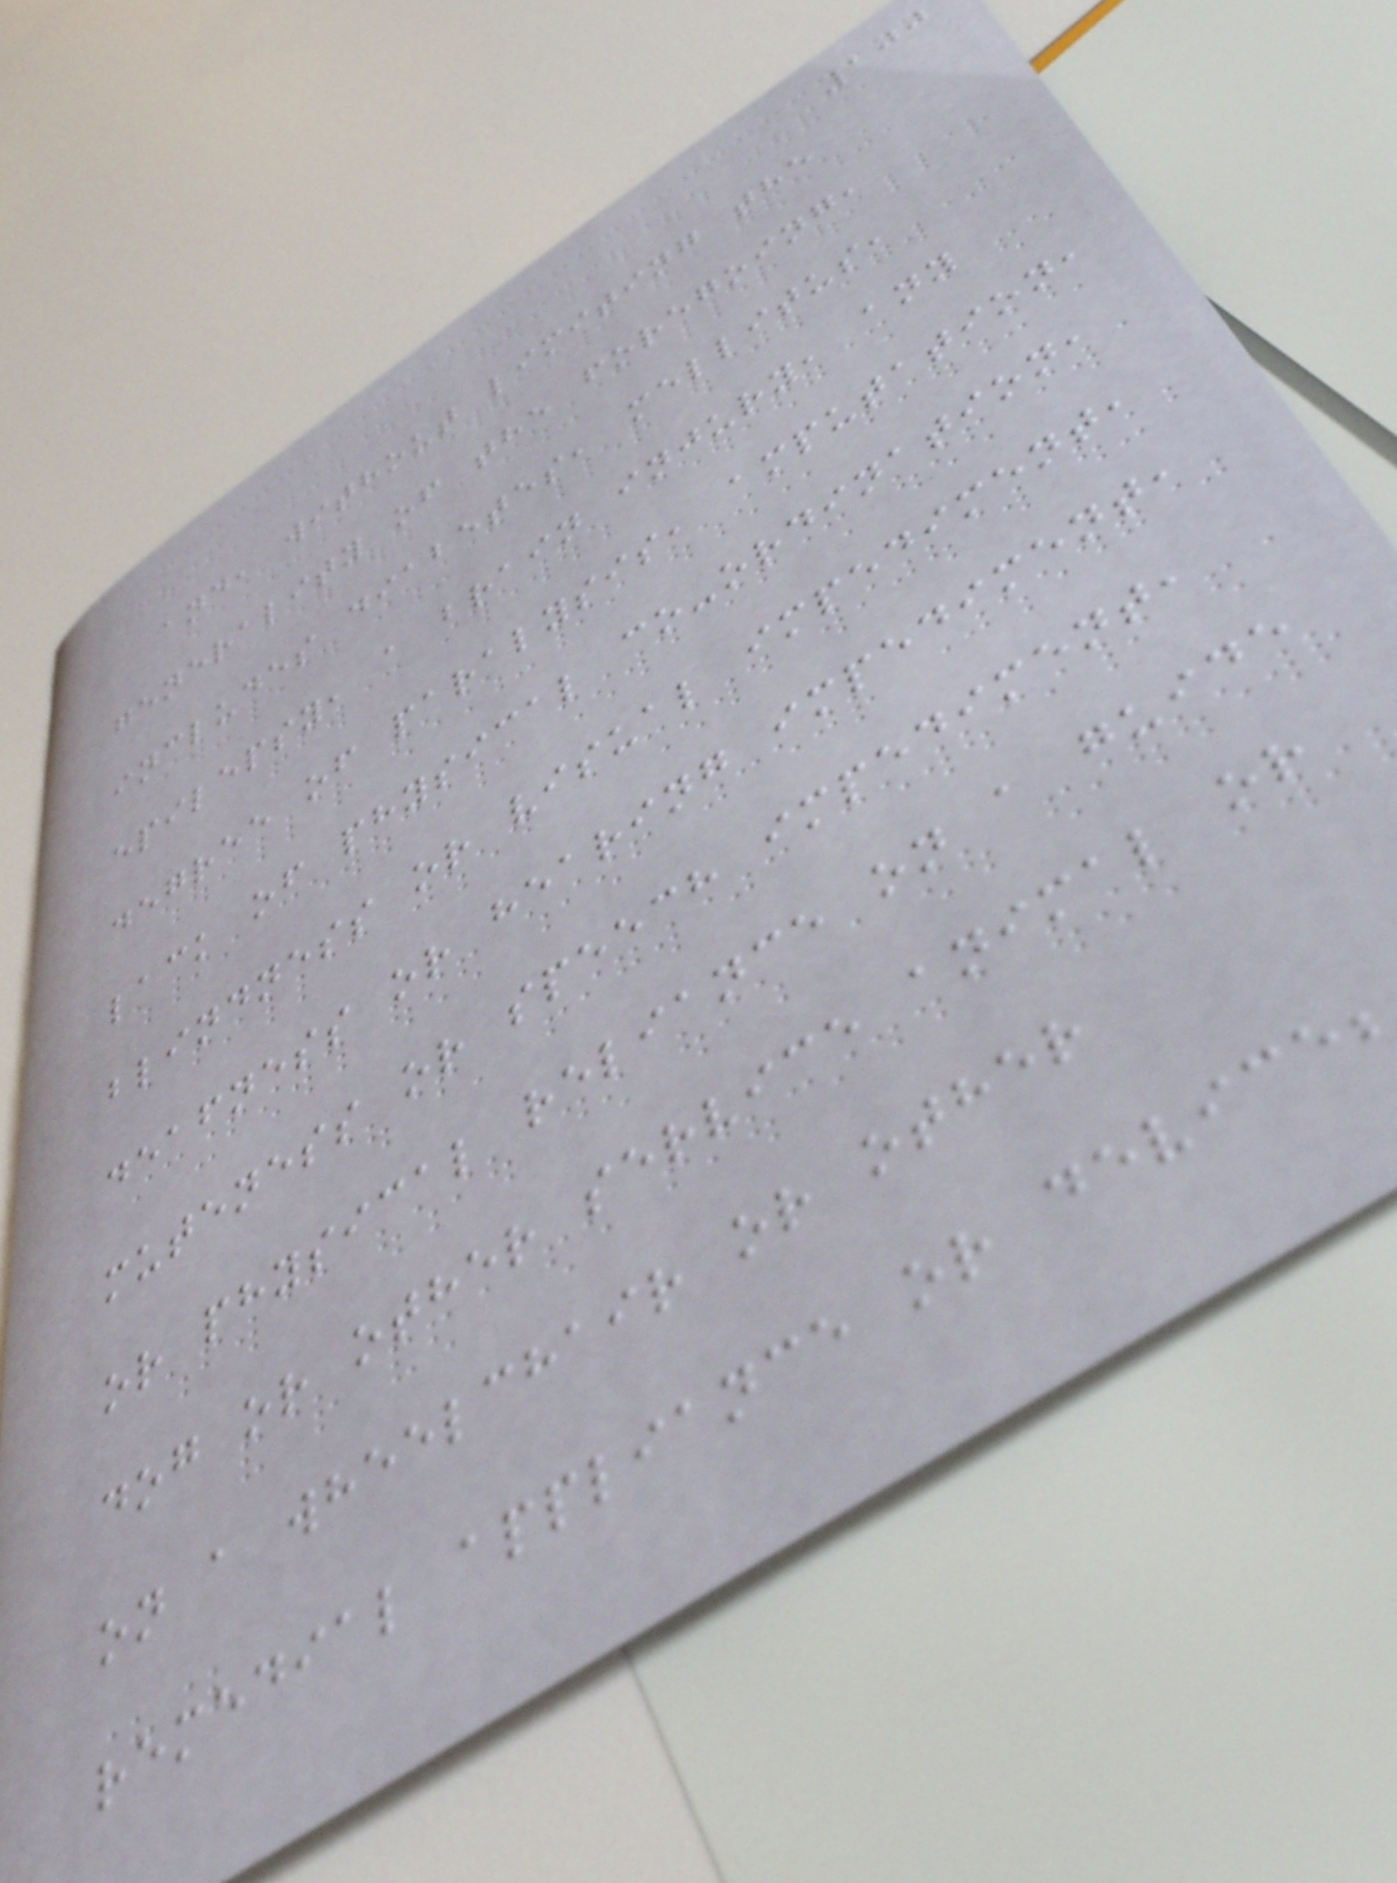100
and, without limiting the
generality of the foregoing,
includes diabetes, mellitus,
epilepsy, a brain injury, any
degree of paralysis, amputation,
lack of physical co-ordination,
blindness or visual impediment,
deafness or hearing impediment,
muteness or speech impediment,
or physical reliance on a guide
dog or other service animal or
on a wheelchair or other
remedial appliance or device;
